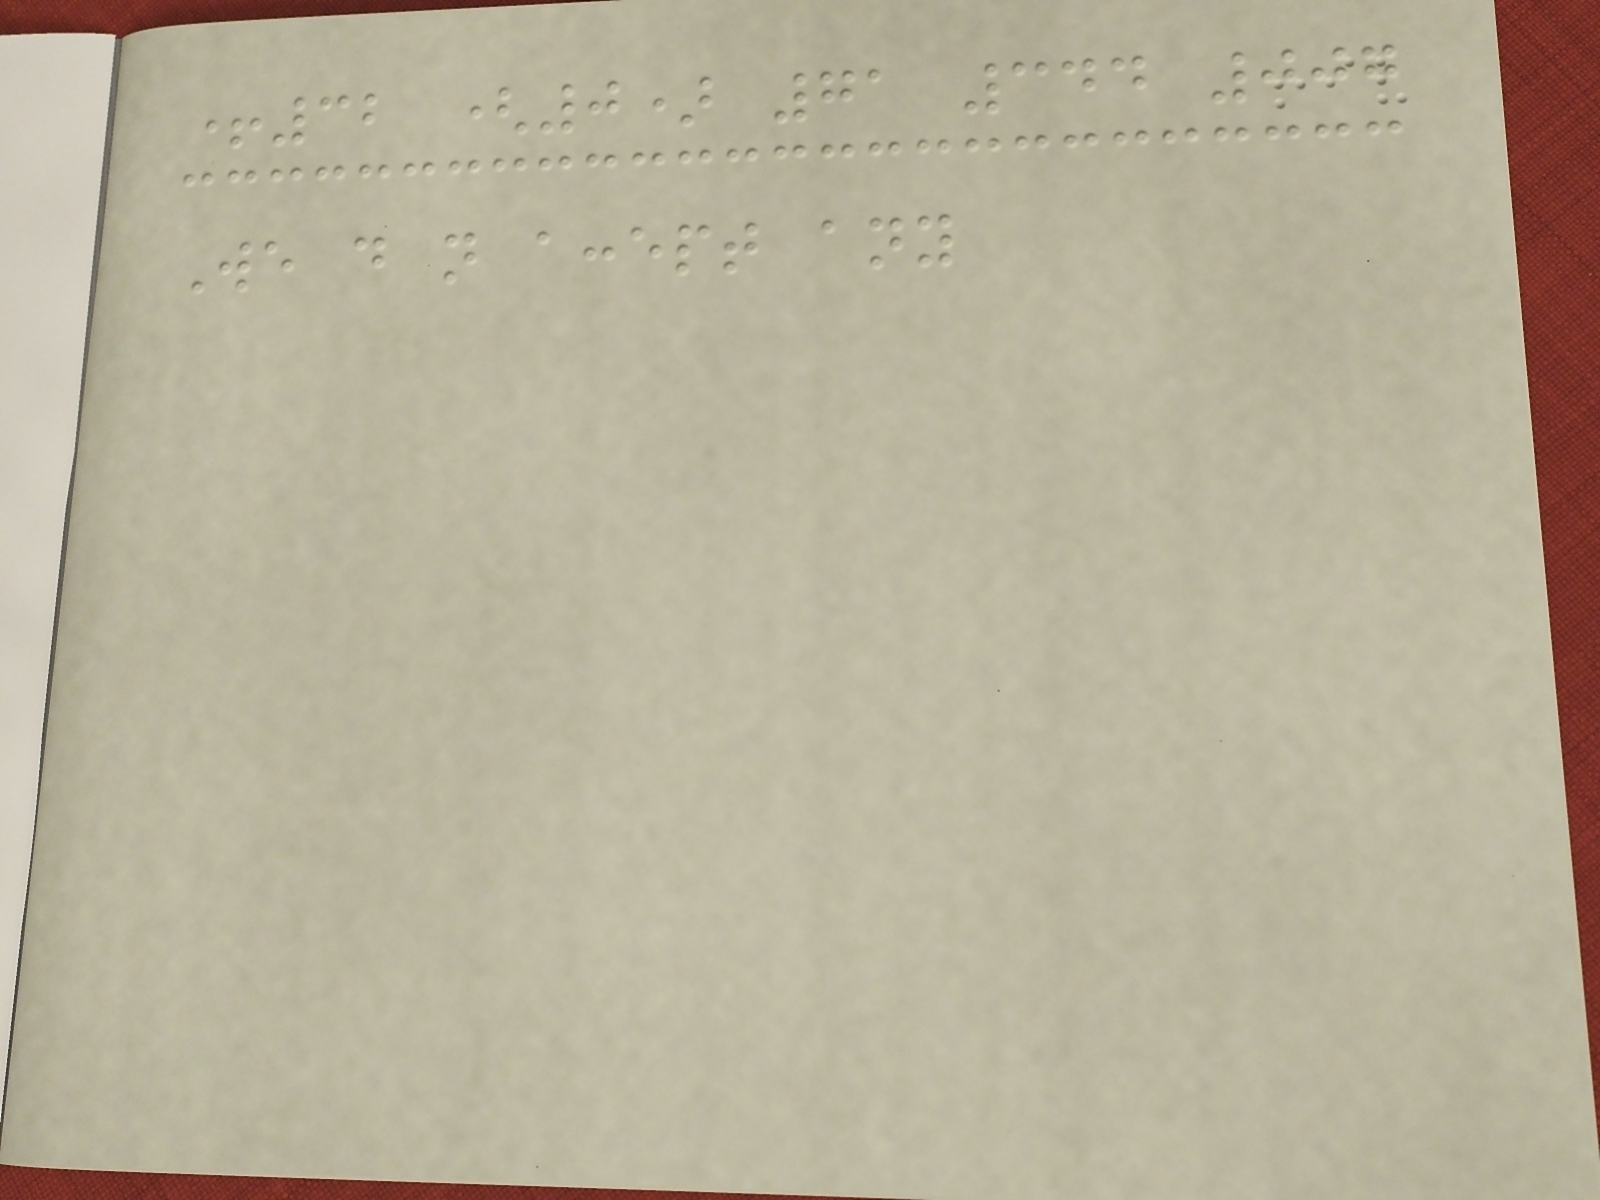+32 (0) 71 344 007
We do not accept any
